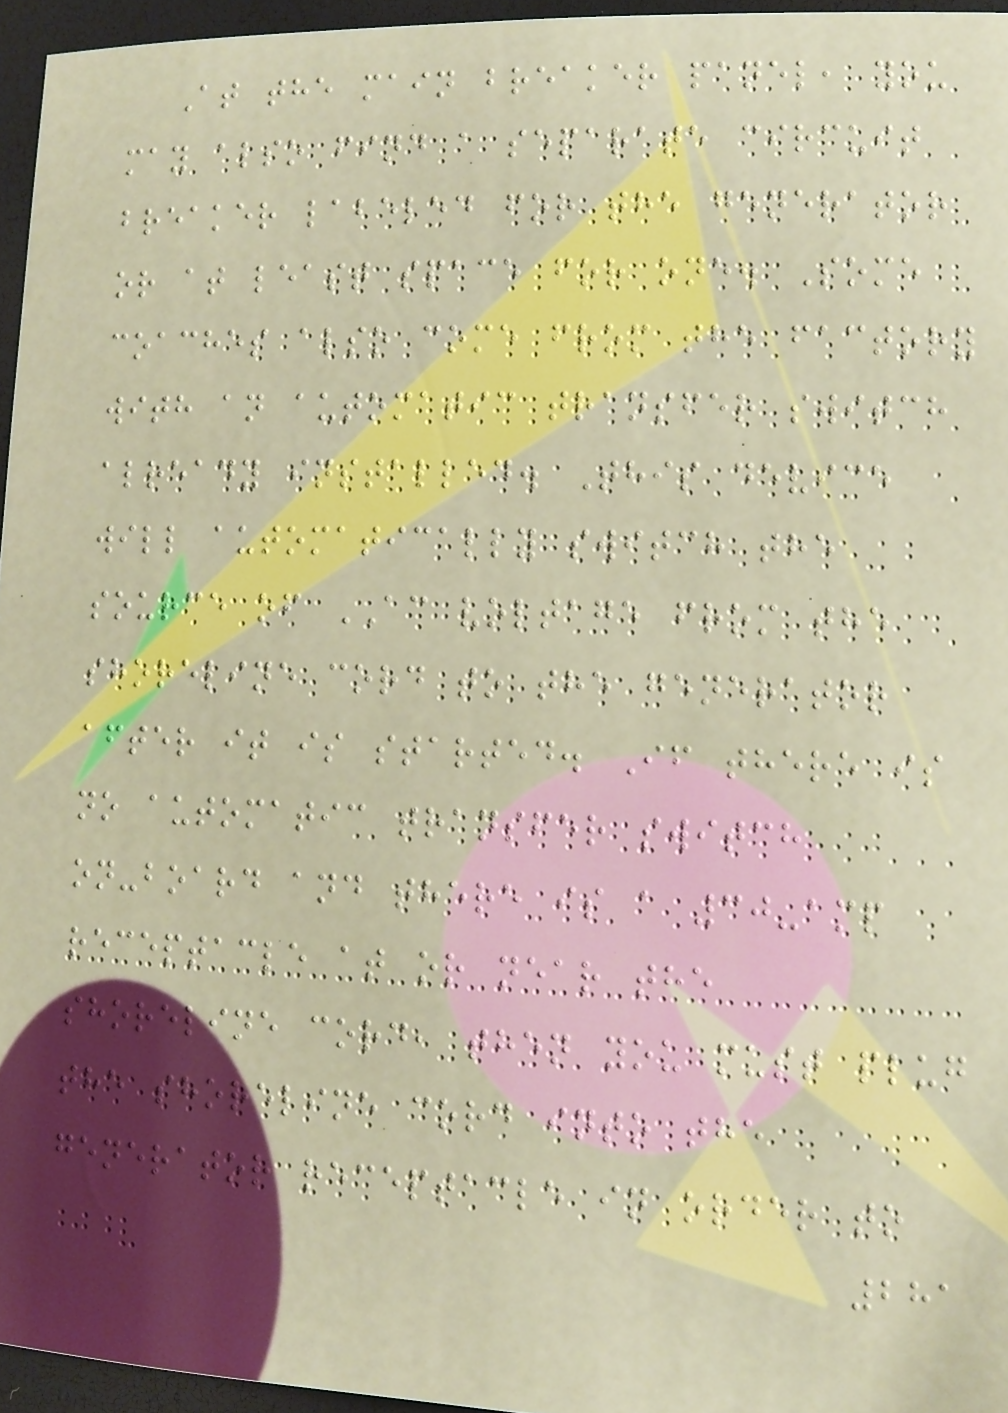At the main breaker panel, you
may also find a separate circuit
breaker labeled for the generator
or at least space for one. Some
coaches also come from the factory
with an automatic transfer switch
already installed. This device
will automatically switch the
source of AC voltage from the
shoreline cord to the generator
after it is started. If there is
no automatic transfer switch
on-board and there is a 30-amp
receptacle at or near the
shoreline cord, then you must plug
the shoreline cord into the
generator receptacle in order to
281
